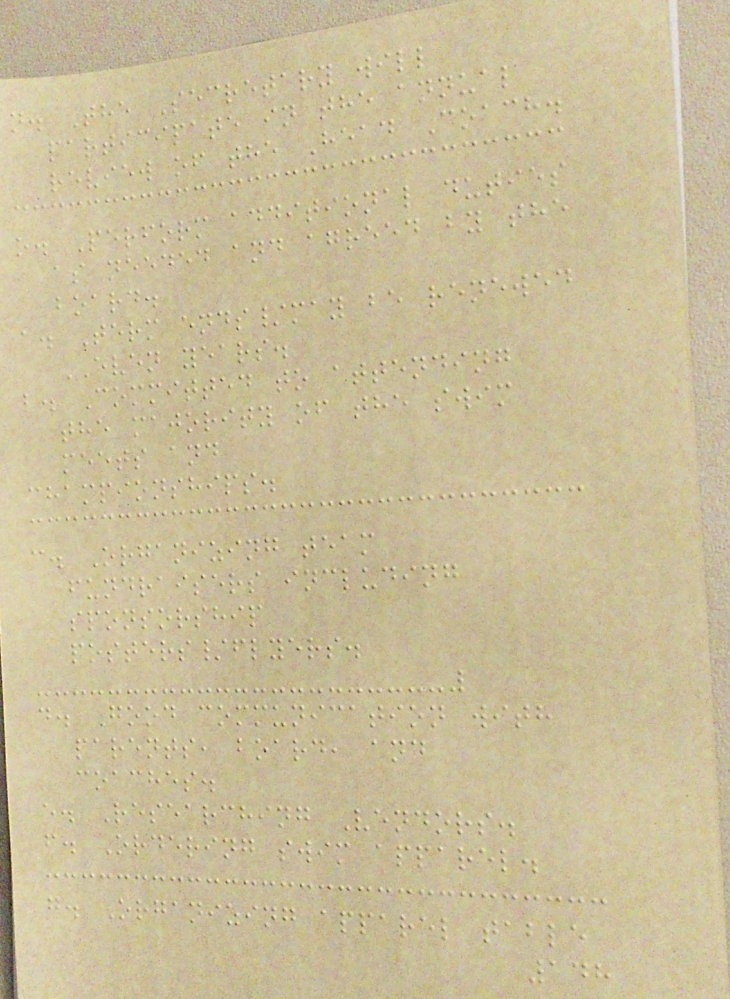n. The Secretary will
participate in the annual
review of the Head Coach.
o. Perform additional duties
as needed and agreed by the
board.
a. Term ends/may be renewed
EVEN years.
b. Committed to attending
the majority of the swim
meets and
championships.
c. Organizing team
fundraisers including
sponsorship
posters/flyers.
d. Good communication with
parents, board, and
coaches.
e. Researching Vendors.
f. Ordering swim apparel.
g. Organizing apparel table
148
